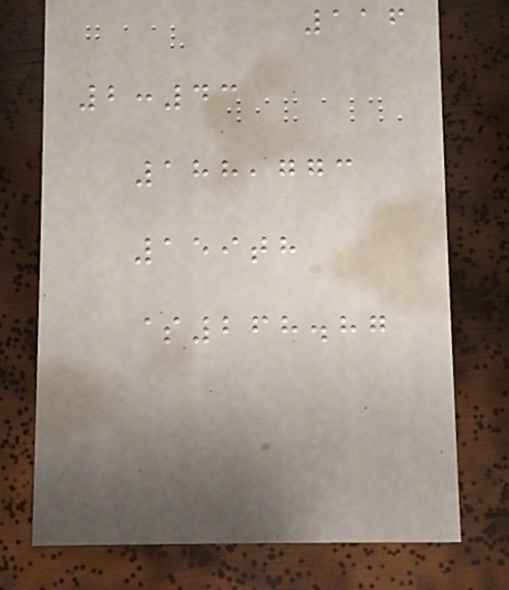116
2:43
188,773
159th
$268.87
